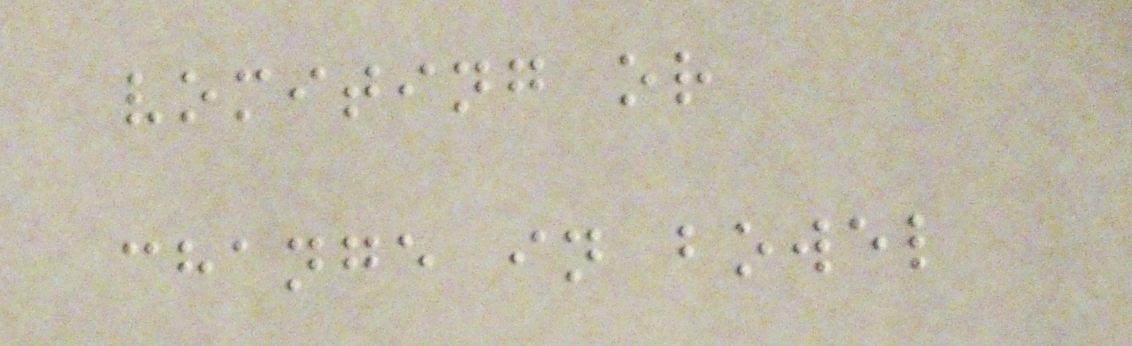vomiting or
change in bowel
